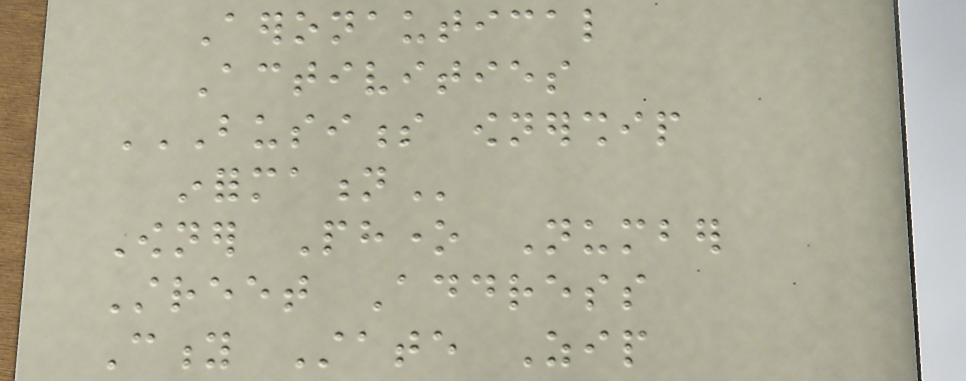Aeronautical
Activities
BUSINESS OWNERSHIP
INFORMATION
Owner Phone Number
Street Address
City State Zip
